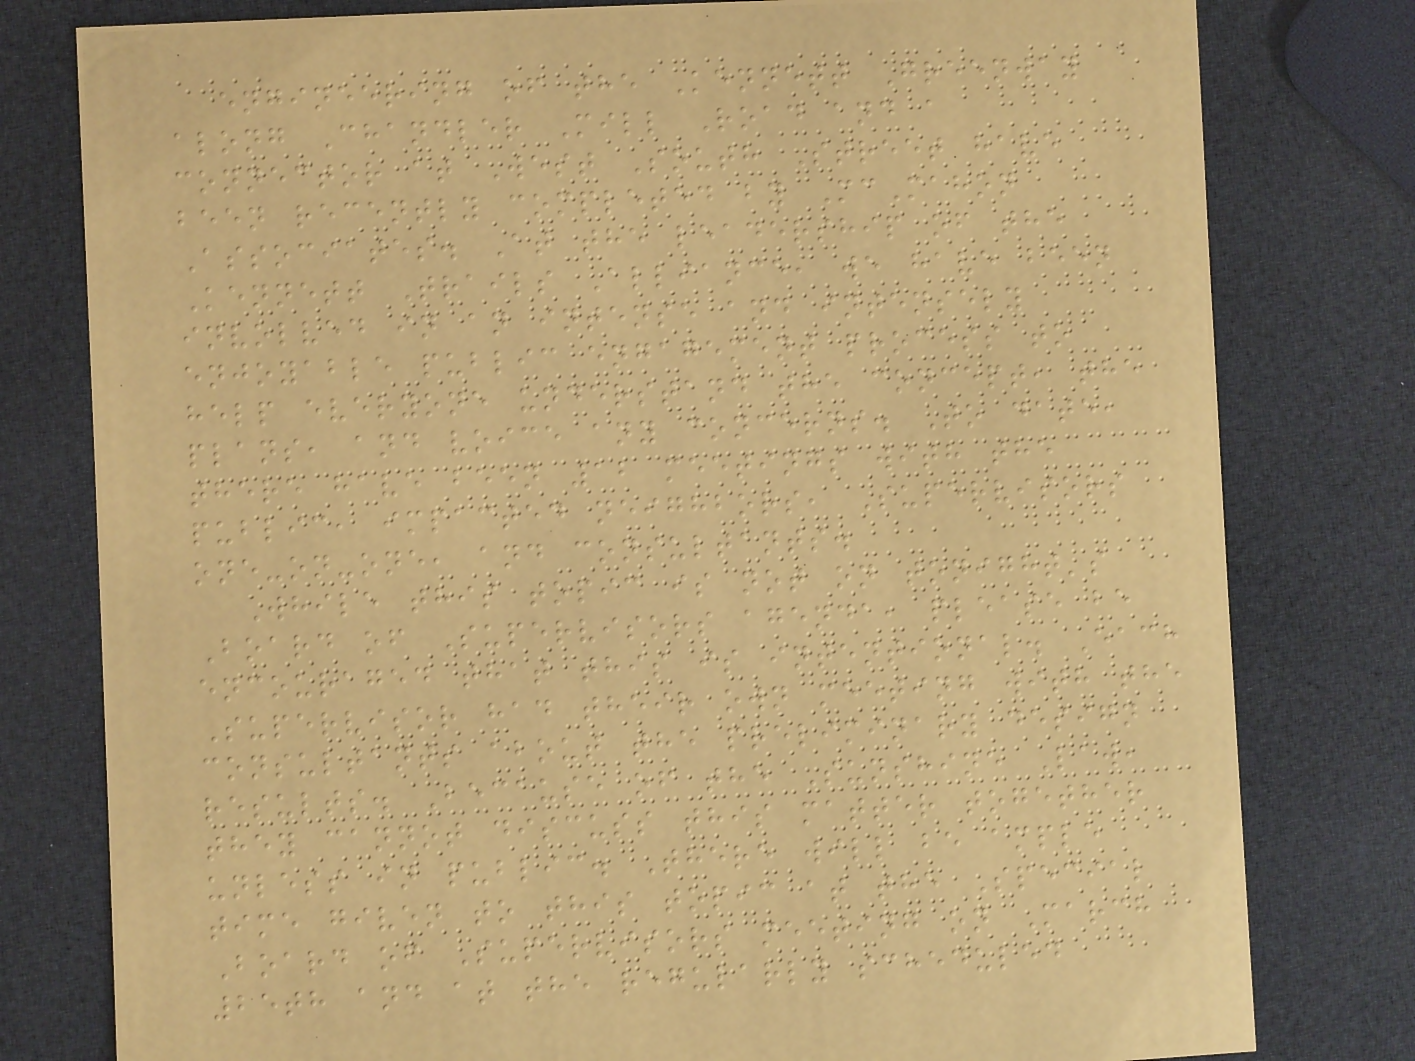engineering of the Kennett Greenway
along Chandler Mill Road and a
connector at West South Street have
been recently completed by McMahon
Associates. At the leadership of the
Kennett Trails Alliance, we have been
involved in an intense and intensely
enjoyable public engagement process to
help everyone understand the concept, the
plans, and voice any concerns. To date,
there have been 12 meetings with the
public, impacted neighbors, Supervisors
one-on-one, and consultants.
While this topic is not on tonight's
Board of Supervisors agenda, please be
encouraged that this is intentional. Each
Supervisor had their own meeting with the
consultants about the preliminary design
results. Because of the Sunshine Law,
they cannot discuss this matter together
unless in public. There will be ample
time given to this topic at the Special
Board of Supervisors meeting on March
25th and at the regularly scheduled
